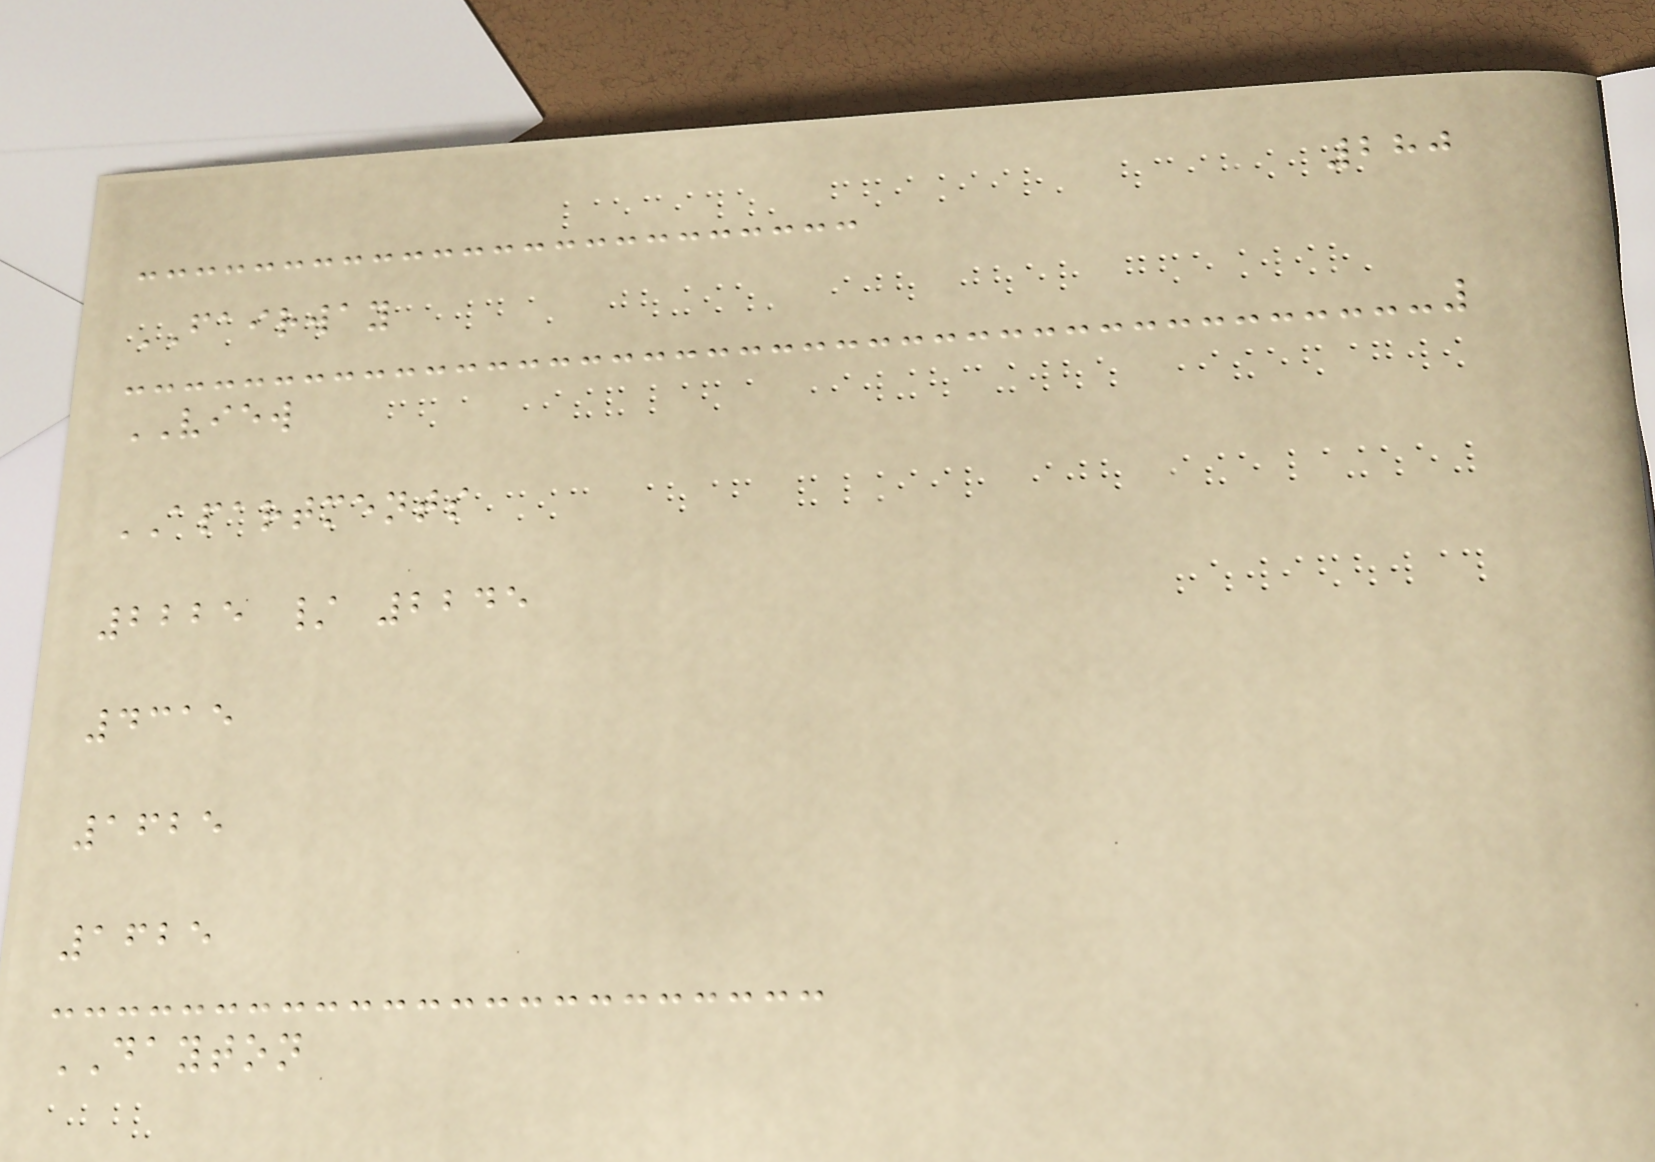280
FAIRWAY
VIEW
APARTMENTS
2225 / 2245
4315
1625
1625
DAYTON
